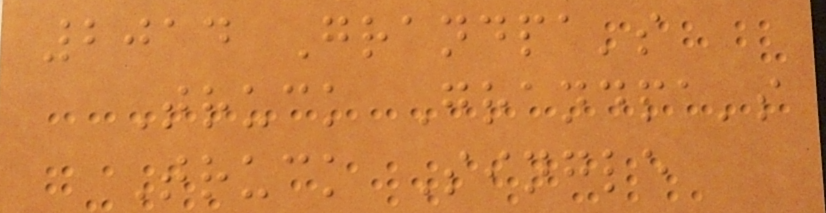2014 Grandpa's
Truck Grandpa's
Truck Single
